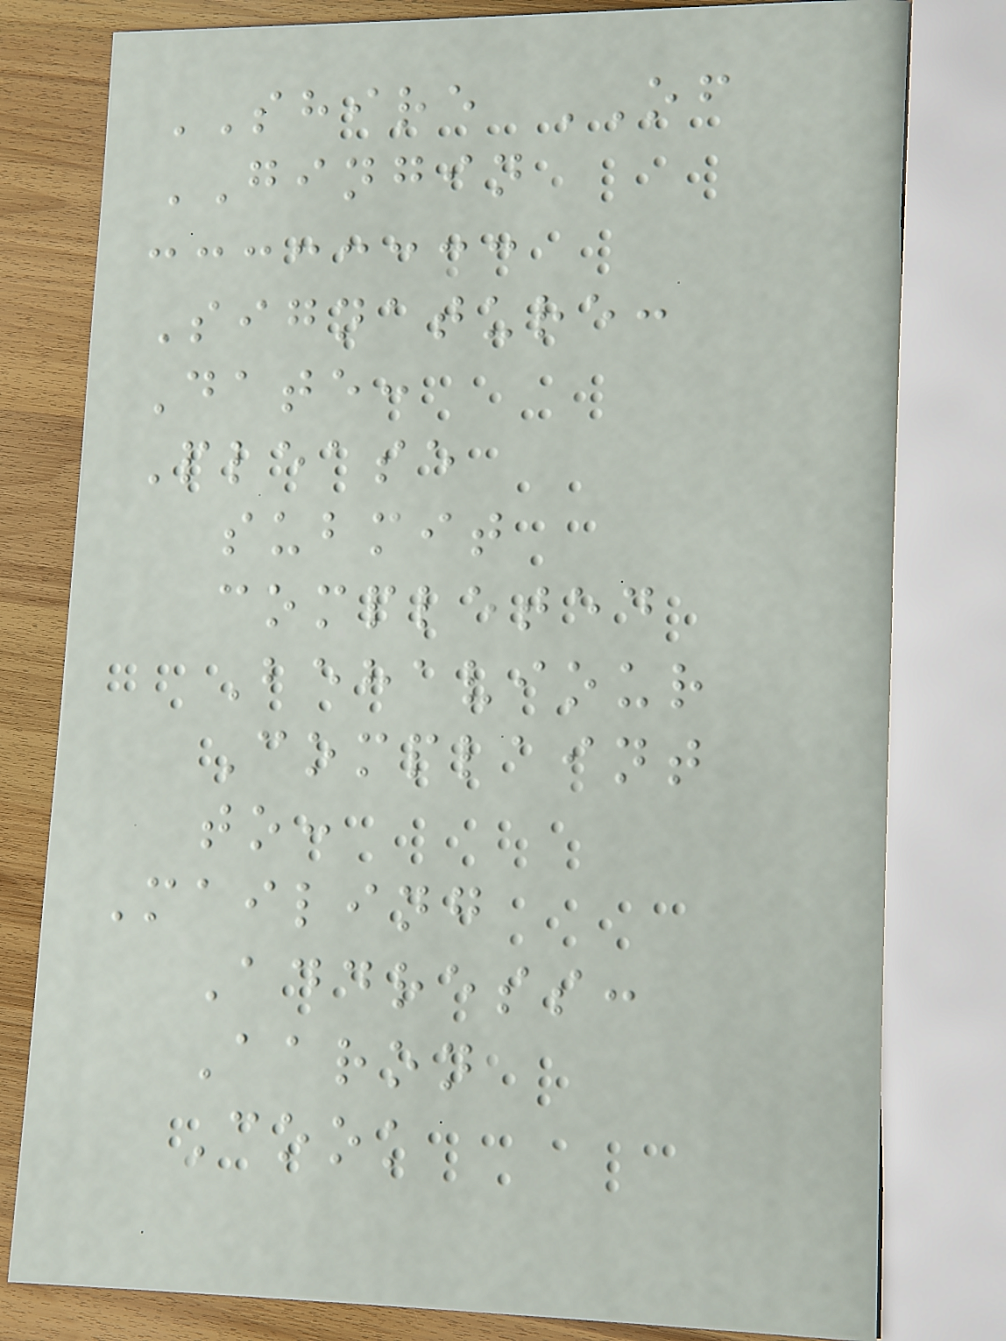SHIRE OF
GINGIN
Signature:
Date:
Please
submit
completed
Behaviour
Complaint
to:
Mailing
Address:
Aaron
Cook
